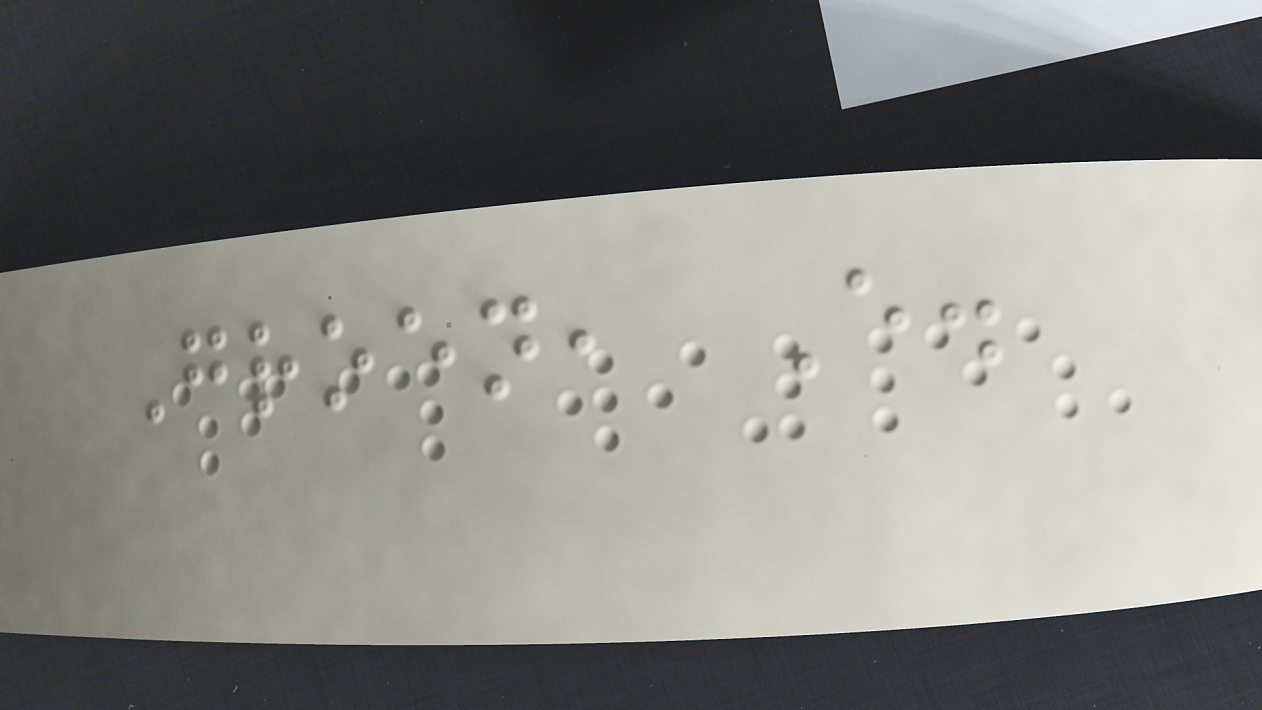Groen, E.
